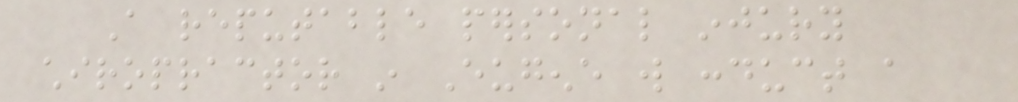A reputable personal injury
chiropractor in Eugene will conduct a
